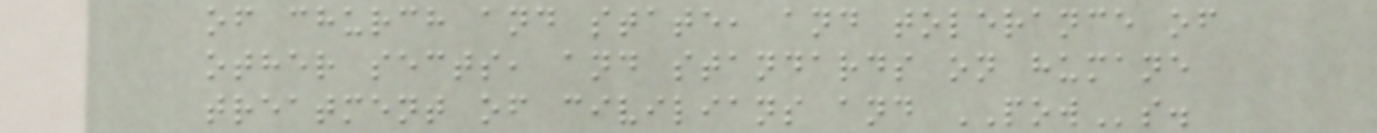of church and state, and tolerance of
other sects, and standards on humane
treatment of civilians and POWs.
